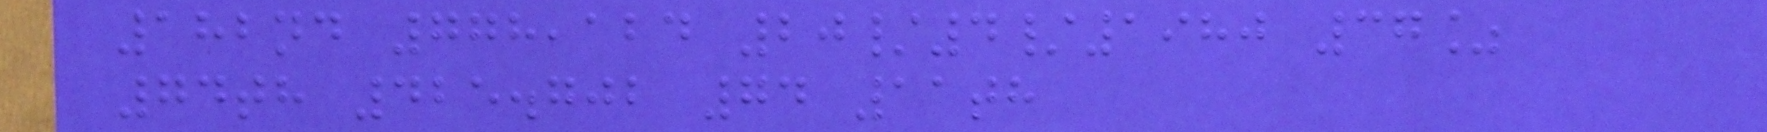182nd 778,124 20/4/1980 37%
74th 425.702 74 11th
